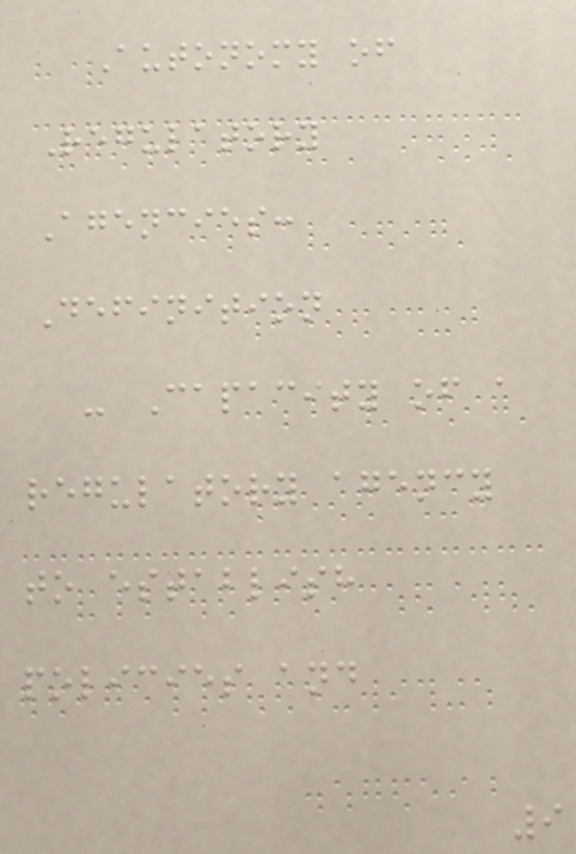Autonomy of
Regulatory
Agencies:
Definition
- Capacity of a
regulatory agency
to establish
policies and
9
